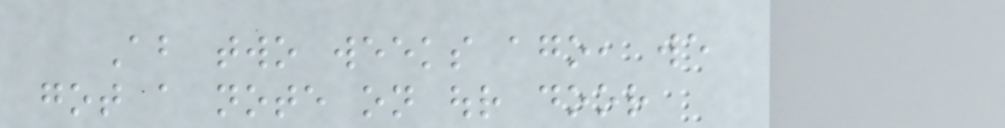About two weeks ago, we
got a note on our door
